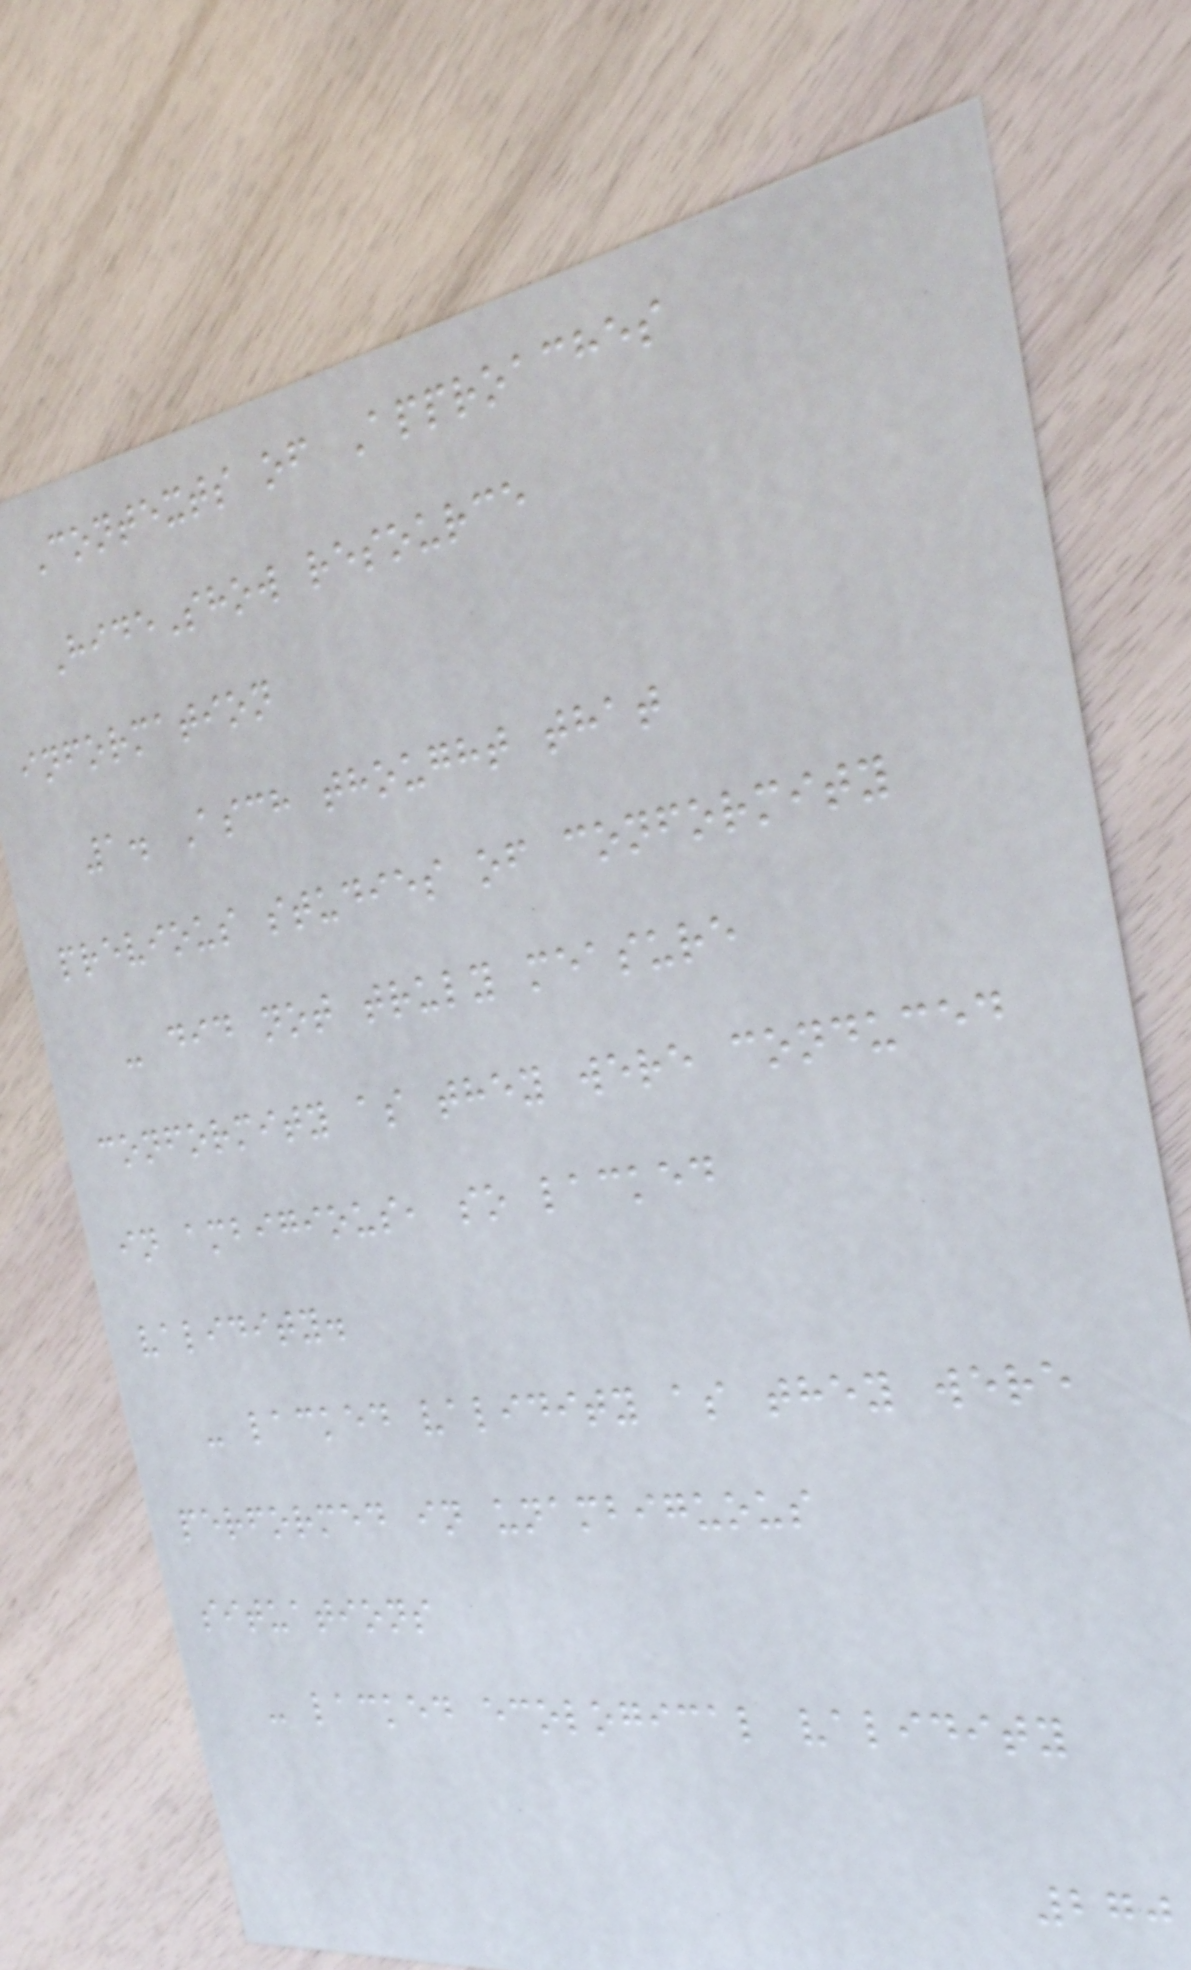Contexts of Approaches
HideShow resource
information
1. Asch thought that
previous studies of conformity
- did not truly measure
conformity as they were conduced
in ambigious, so lacked
validity.
- lacked validity as they were
performed in unambiguous
situations
- lacked ecological validity
270
